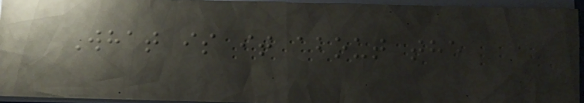What is it about the
